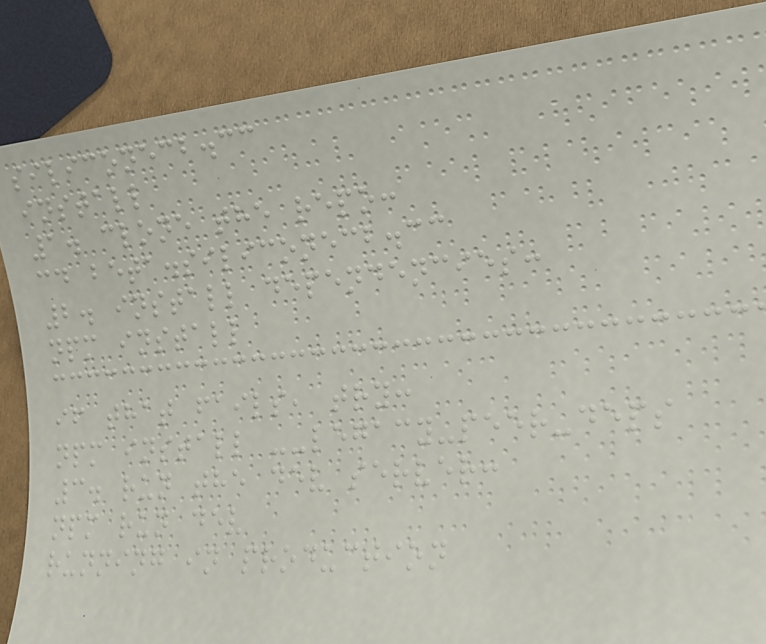siliconecb.cc
install
1. clone the repo:
cd beta.siliconecb.cc
2. install dependencies:
npm install
if that fails, try:
npm install --legacy-peer-deps
3. run the dev server:
npm run dev
running in production
